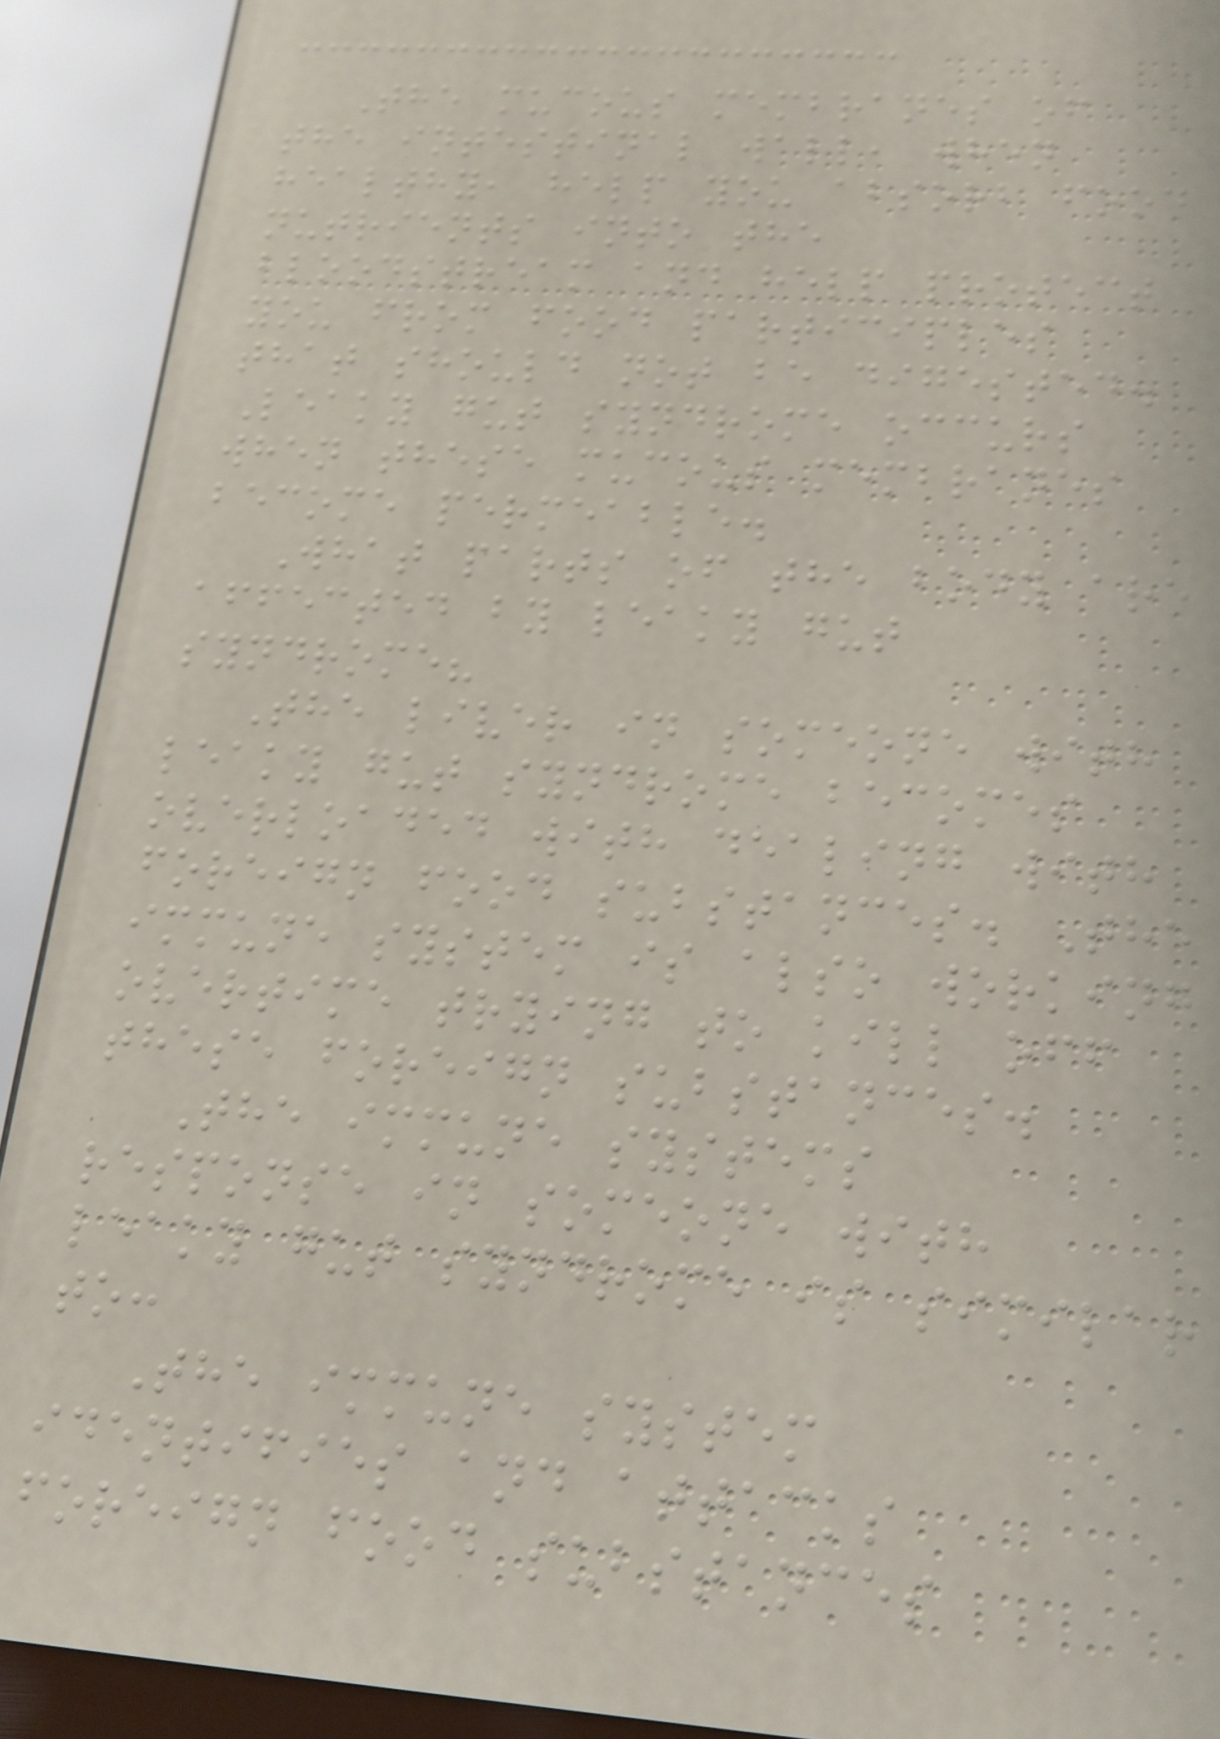The mucous membranes of
the intestinal wall, when
healthy, help you absorb food
nutrients into the
bloodstream and help protect
you from food participles
that should not be digested.
Leaky gut syndrome occurs
when these mucous membranes
become permeable.
What parts of the body are
affected by leaky gut
syndrome?
The liver in someone with
leaky gut syndrome becomes
overloaded with dealing with
foreign food substances. The
immune system is also working
overtime trying to kill off
these foreign substances.
The immune systems
response in someone with
leaky gut syndrome is similar
to:
The immune system
identifies and attacks
foreign food substances
